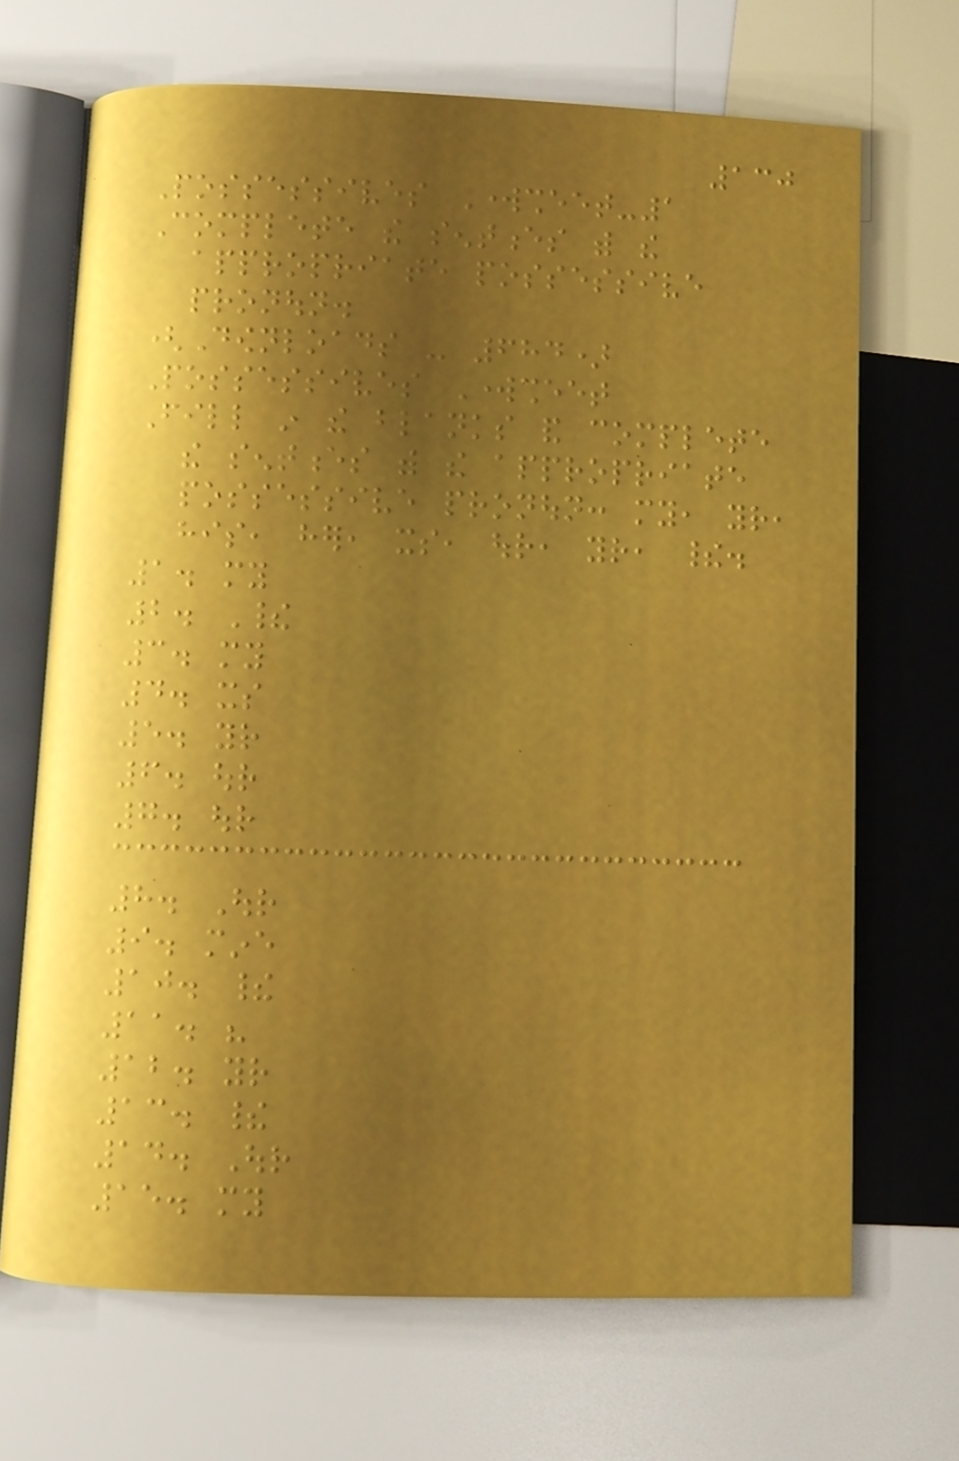130
Possessives Worksheet-1
Complete the sentences with the
appropriate possessive
pronoun.
(Downloads - 684)
Possessives Worksheet
Fill in the blanks and complete
the sentences with the appropriate
possessive pronoun: my, your,
his, her, its, our, your, their.
1. my
2. Their
3. my
4. its
5. your
6. our
7. our
8. Our
9. mine
10. their
11. his
12. your
13. their
14. Our
15. my
